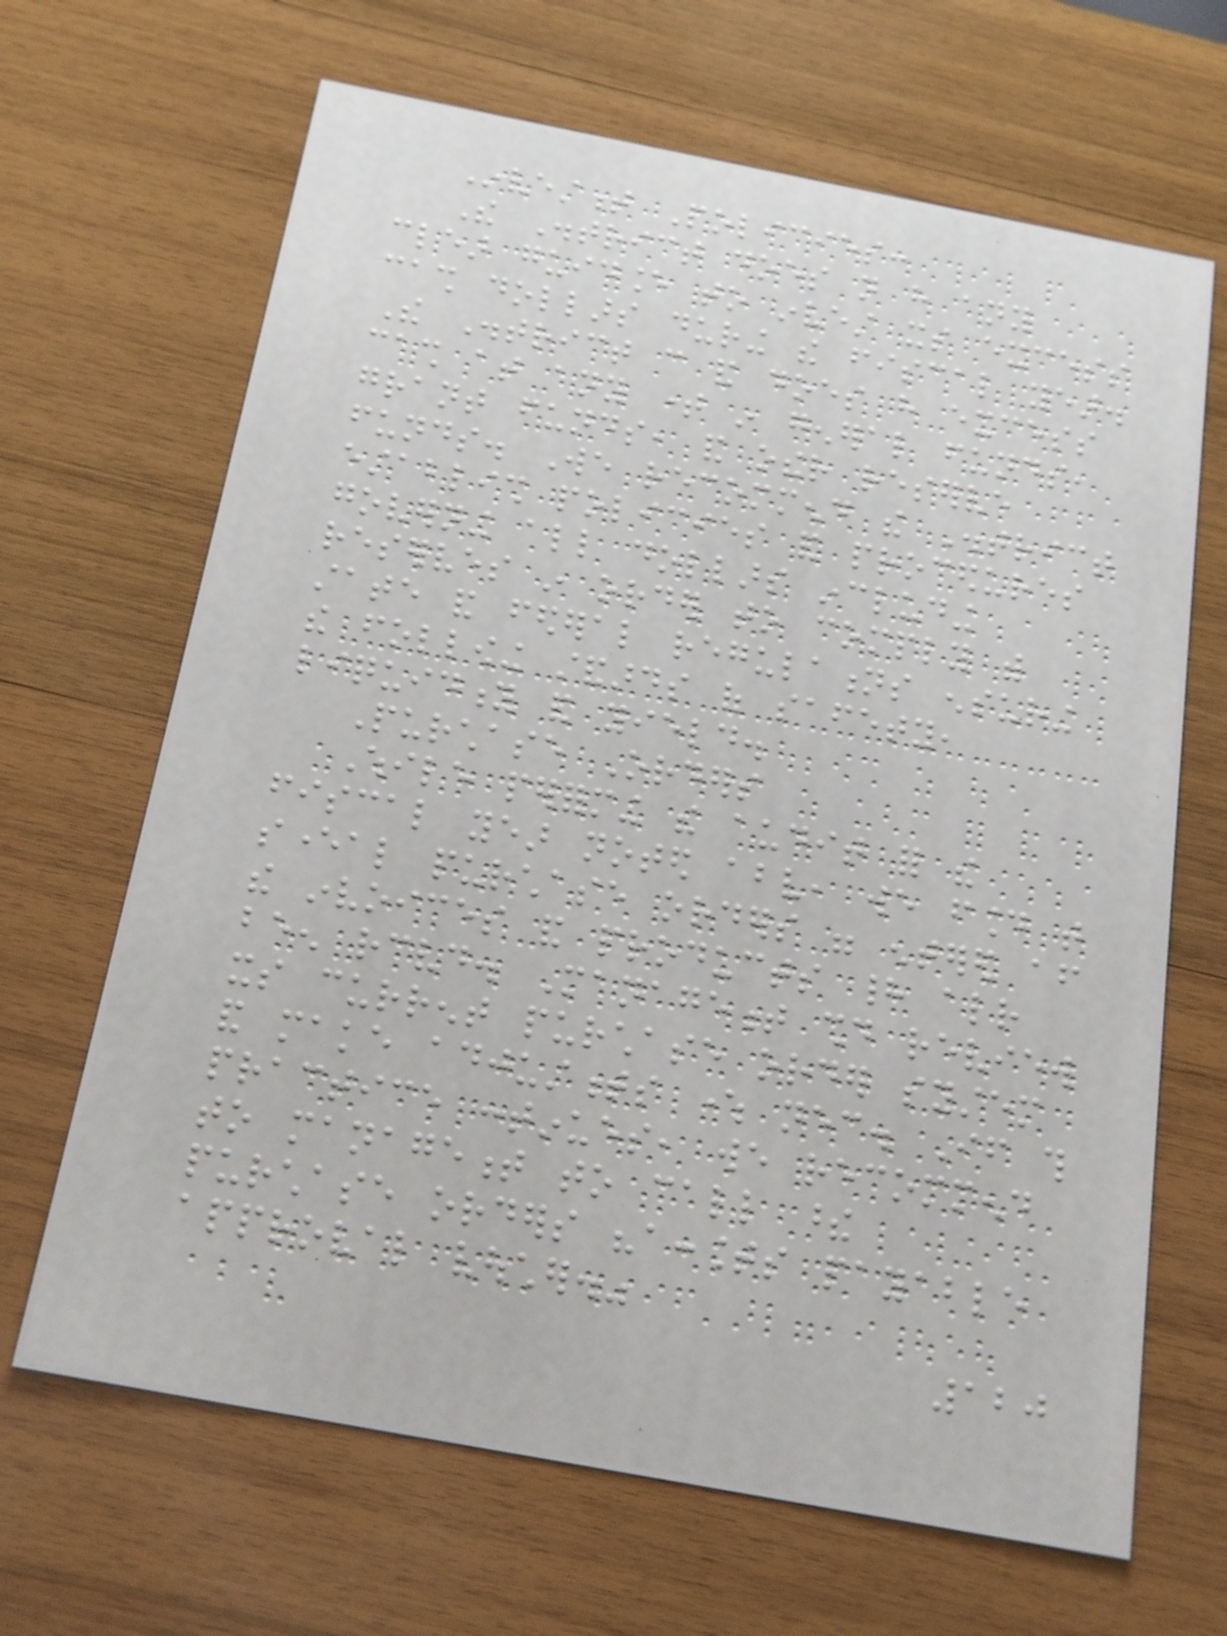Investment Policies:
The District does not have any
clear guidance to invest its excess
cash dollars during the fiscal year.
The District can and does have excess
cash at any time in general funds,
grant funds, and other reserve
funds. We recommend the District
establish policies and procedures
governing all dollars including
reserves in order to comply with
state and federal regulations ensuring
the following standards of safety,
liquidity and yield.
Purchase Orders
While performing the audit for the
fiscal year noted above, we found that
several purchase orders were entered after
the invoices and products had already
been received. Management should review
its current purchase order system
and make adjustments where necessary. If this
practice continues, we recommend
to management to call these
purchase orders "accounts payable
approval voucher."
120
